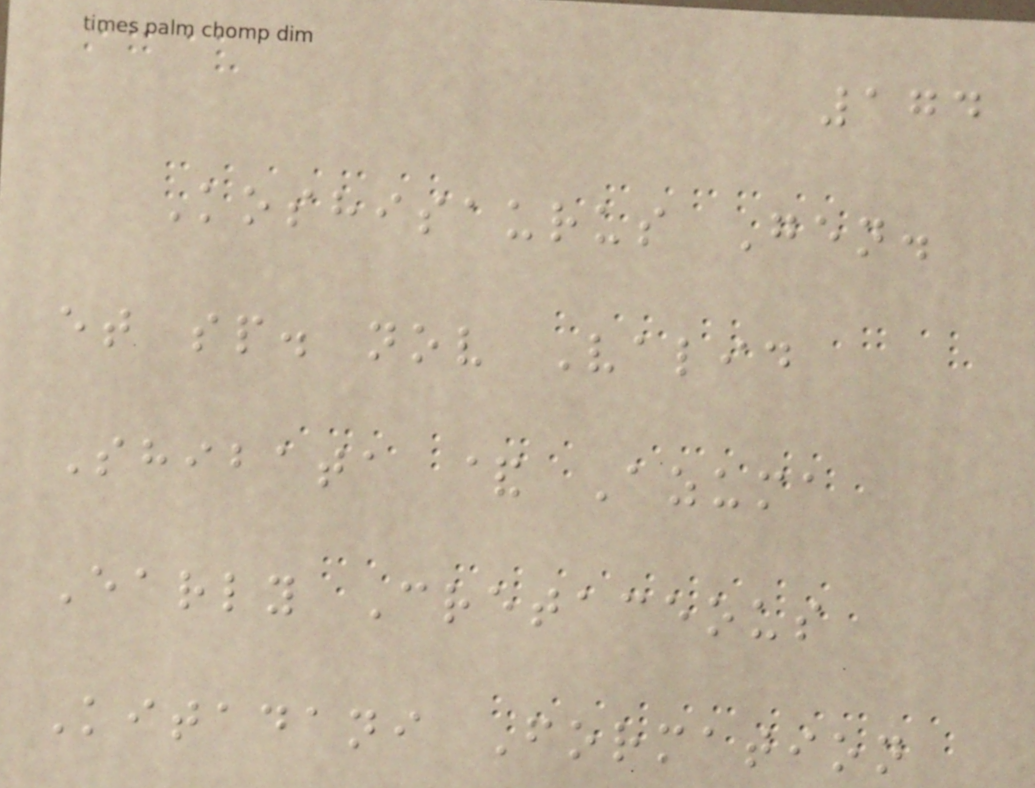174
Koshisaurus Gen.
et sp. nov Valid
Shibata & Azuma
Early Cretaceous
Kitadani Formation
